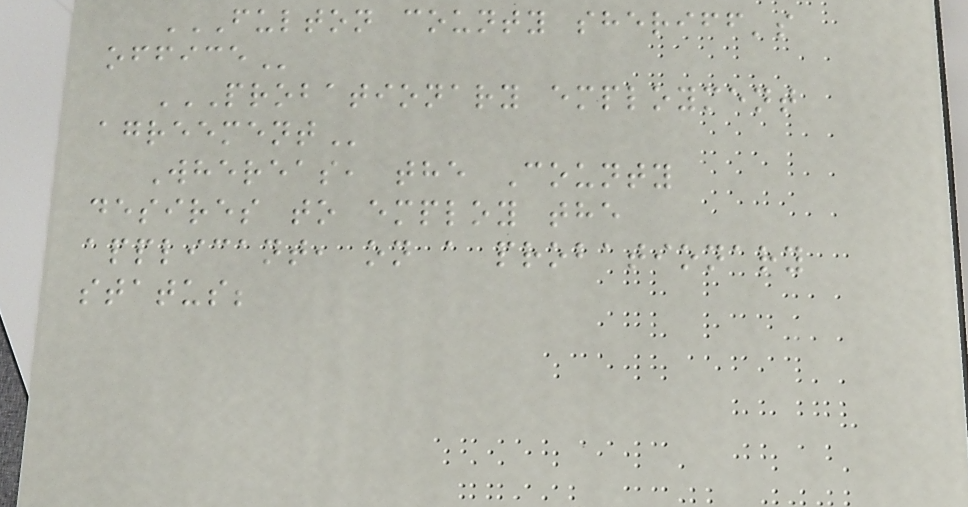FULTON COUNTY SHERIFF'S
OFFICE
PROBATIONARY EMPLOYMENT
AGREEMENT
Whereas, the County
desires to employ the
applicant, on a probationary
status;
